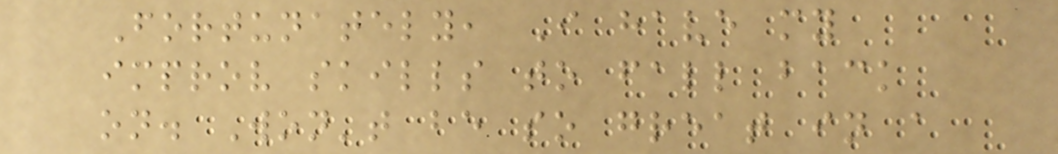Fortunately, I have my
improv skills to fall back
on. Won't be so great in a
